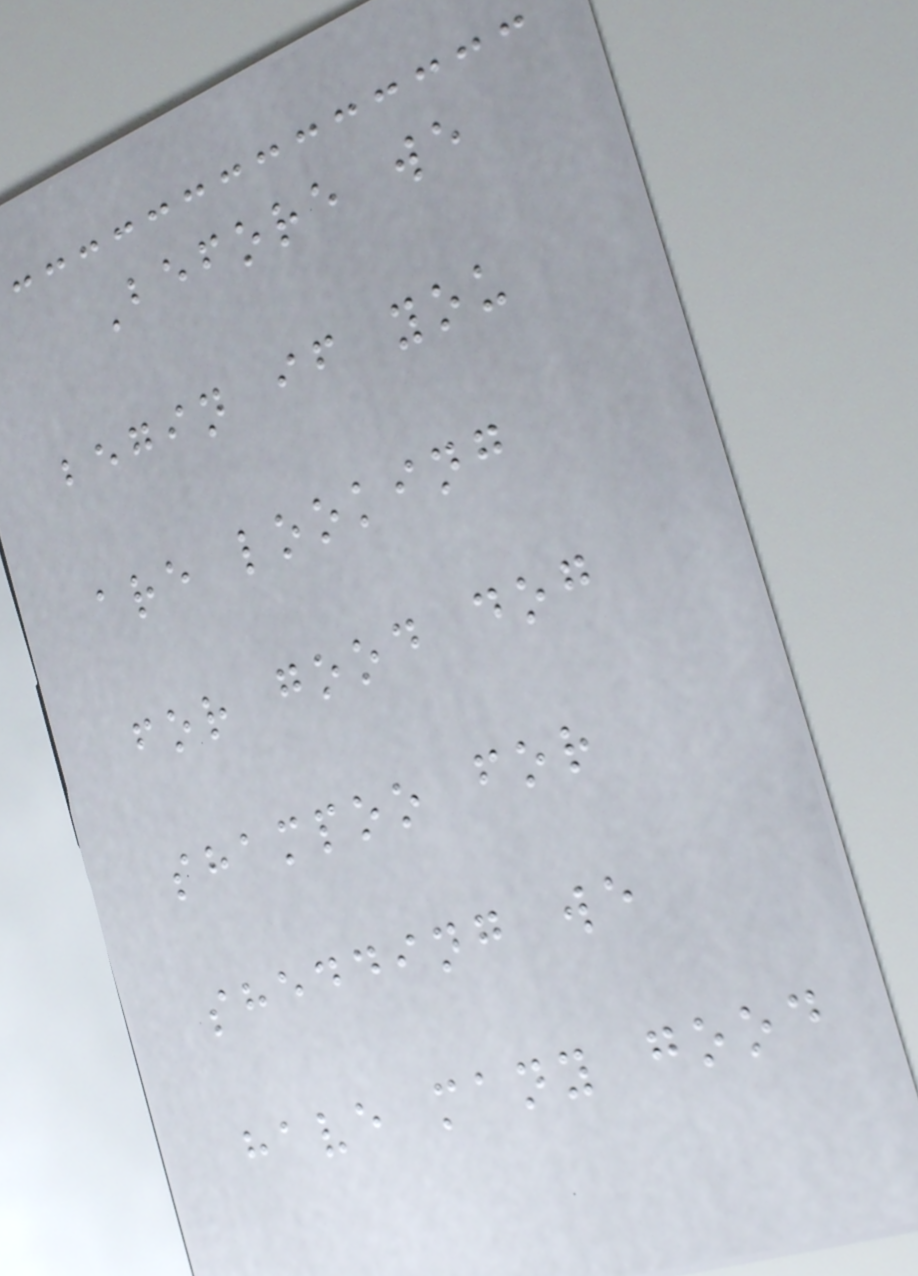Before we
begin if you
are looking
for good dog
shampoo for
shedding we
have many good
